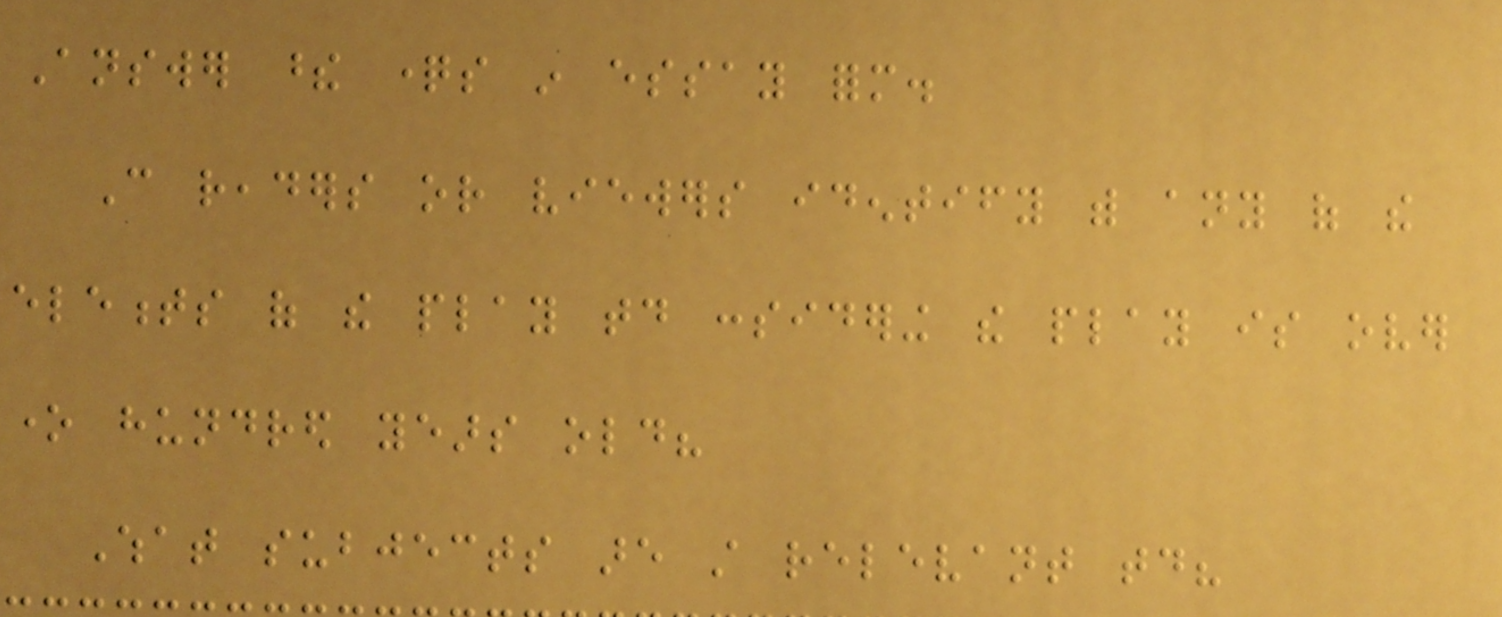Answer these questions in essay form.
Can readers or viewers identify with any of the
elements of the play today considering the play is over
one hundred years old?
What subjects are still relevant today?
